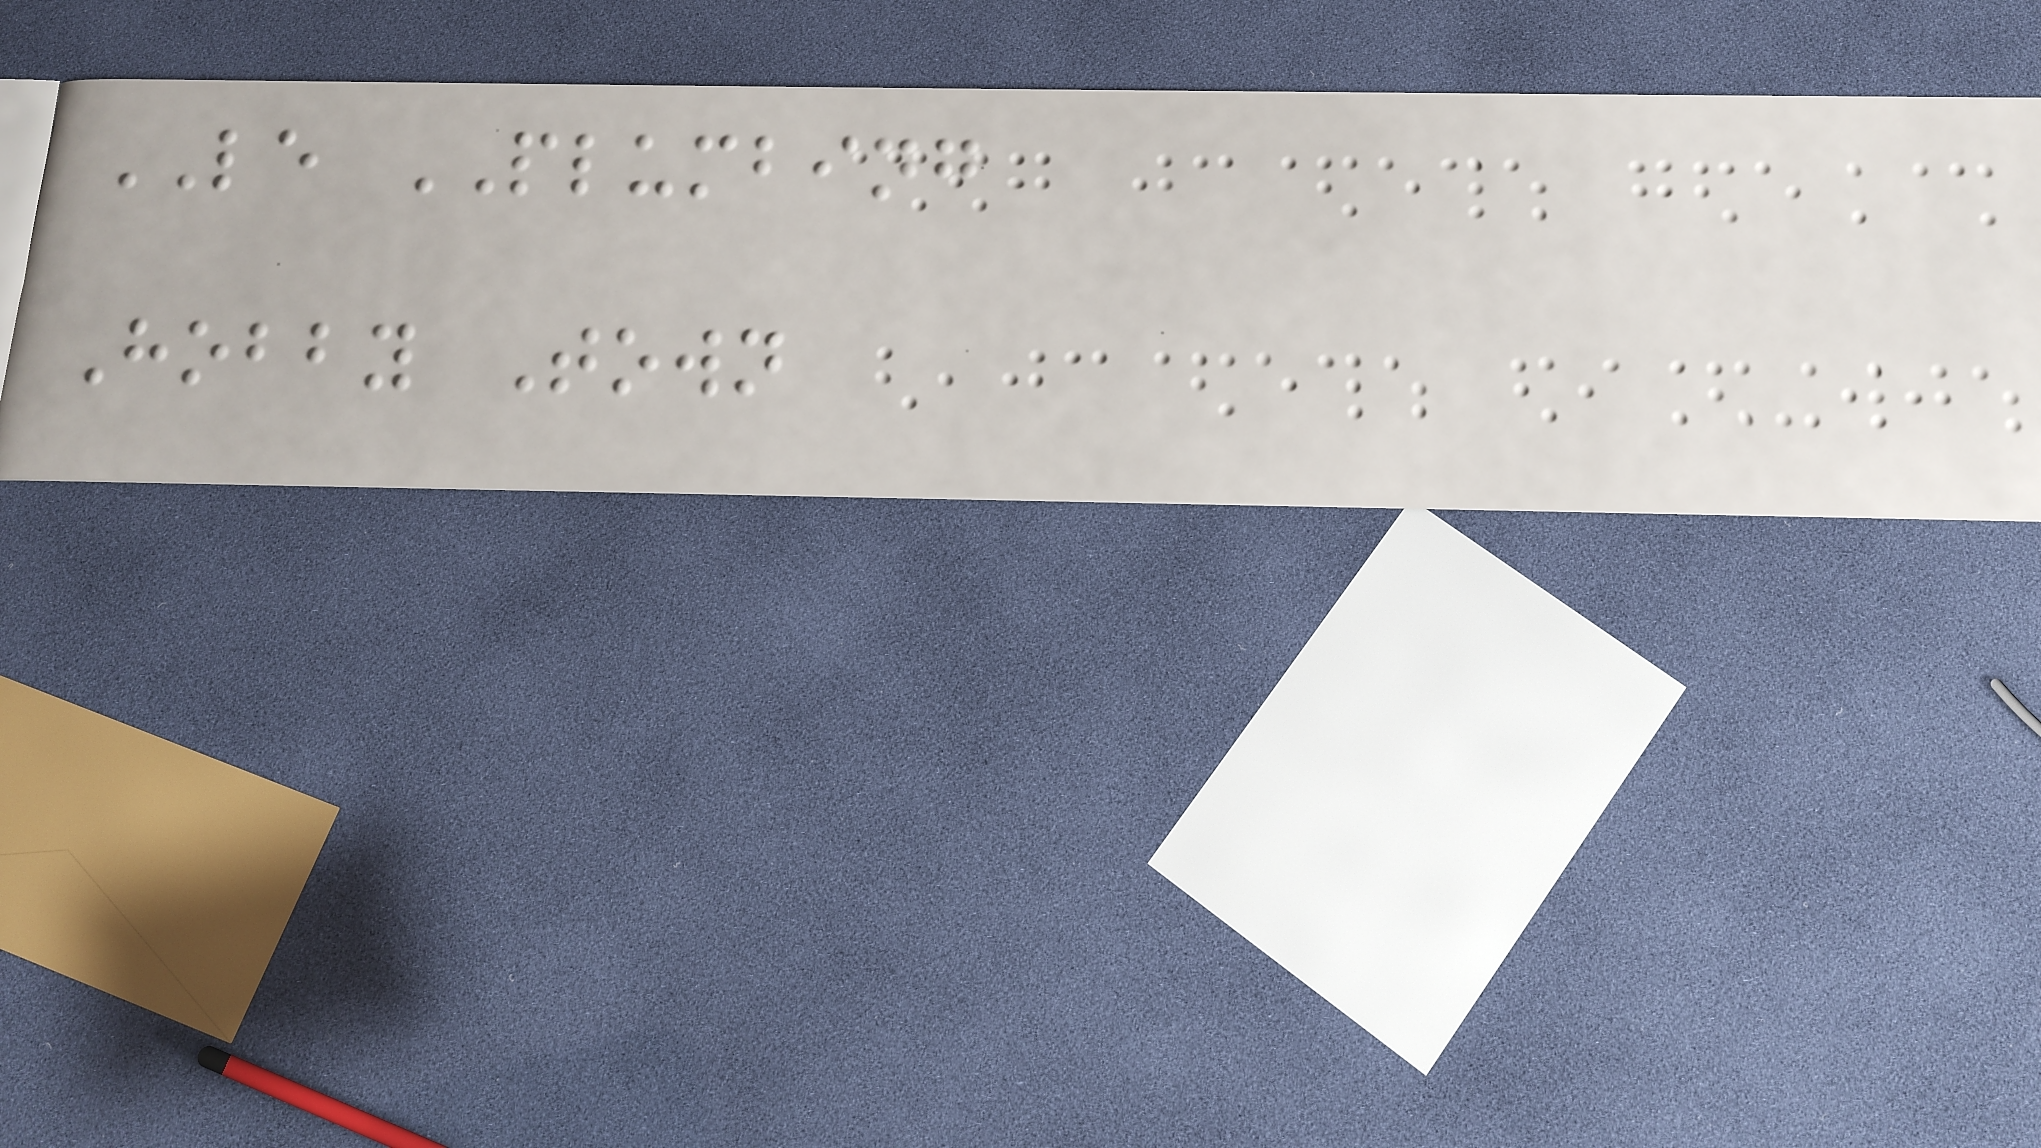LE PLUMBING
Hobby Town
